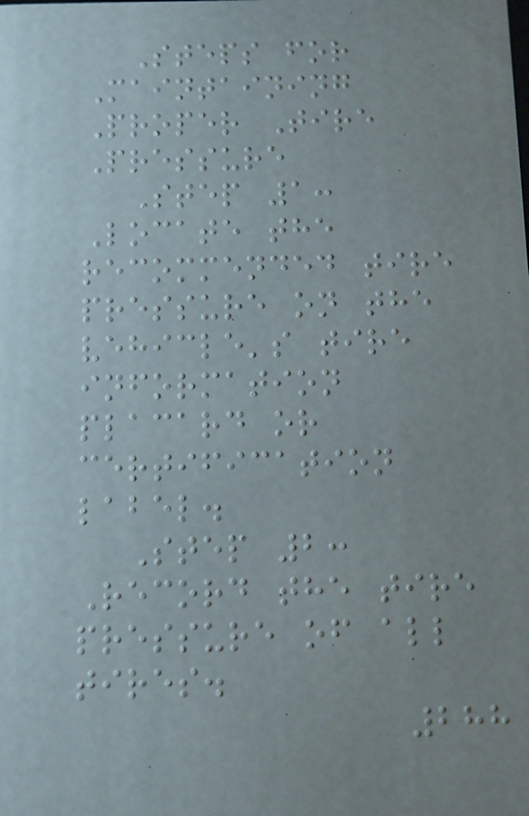Steps for
Maintaining
Proper Tire
Pressure
Step 1:
Locate the
recommended tire
pressure on the
vehicle's tire
information
placard or
certification
label.
Step 2:
Record the tire
pressure of all
tires.
288
